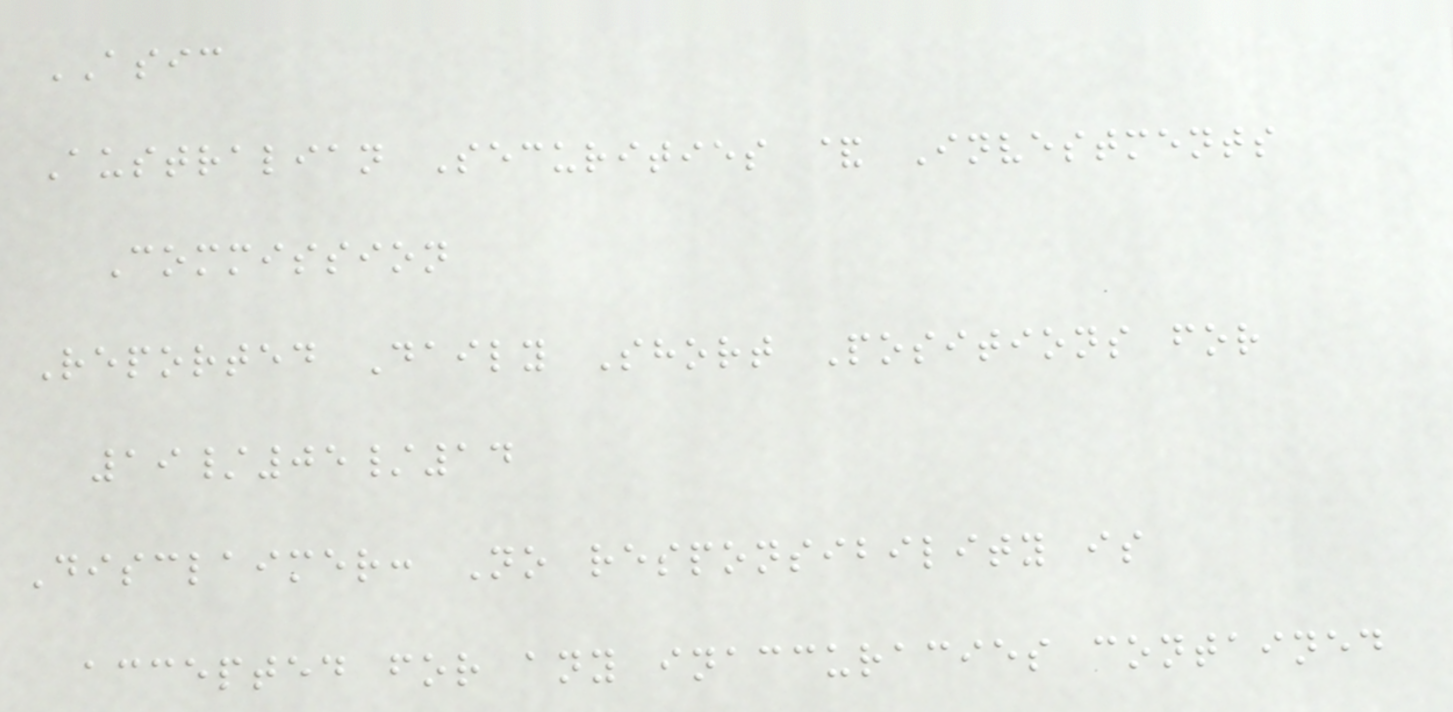ASIC
Australian Securities & Investments
Commission
Reported Daily Short Positions for
19/05/14
Disclaimer: No responsibility is
accepted for any inaccuracies contained
